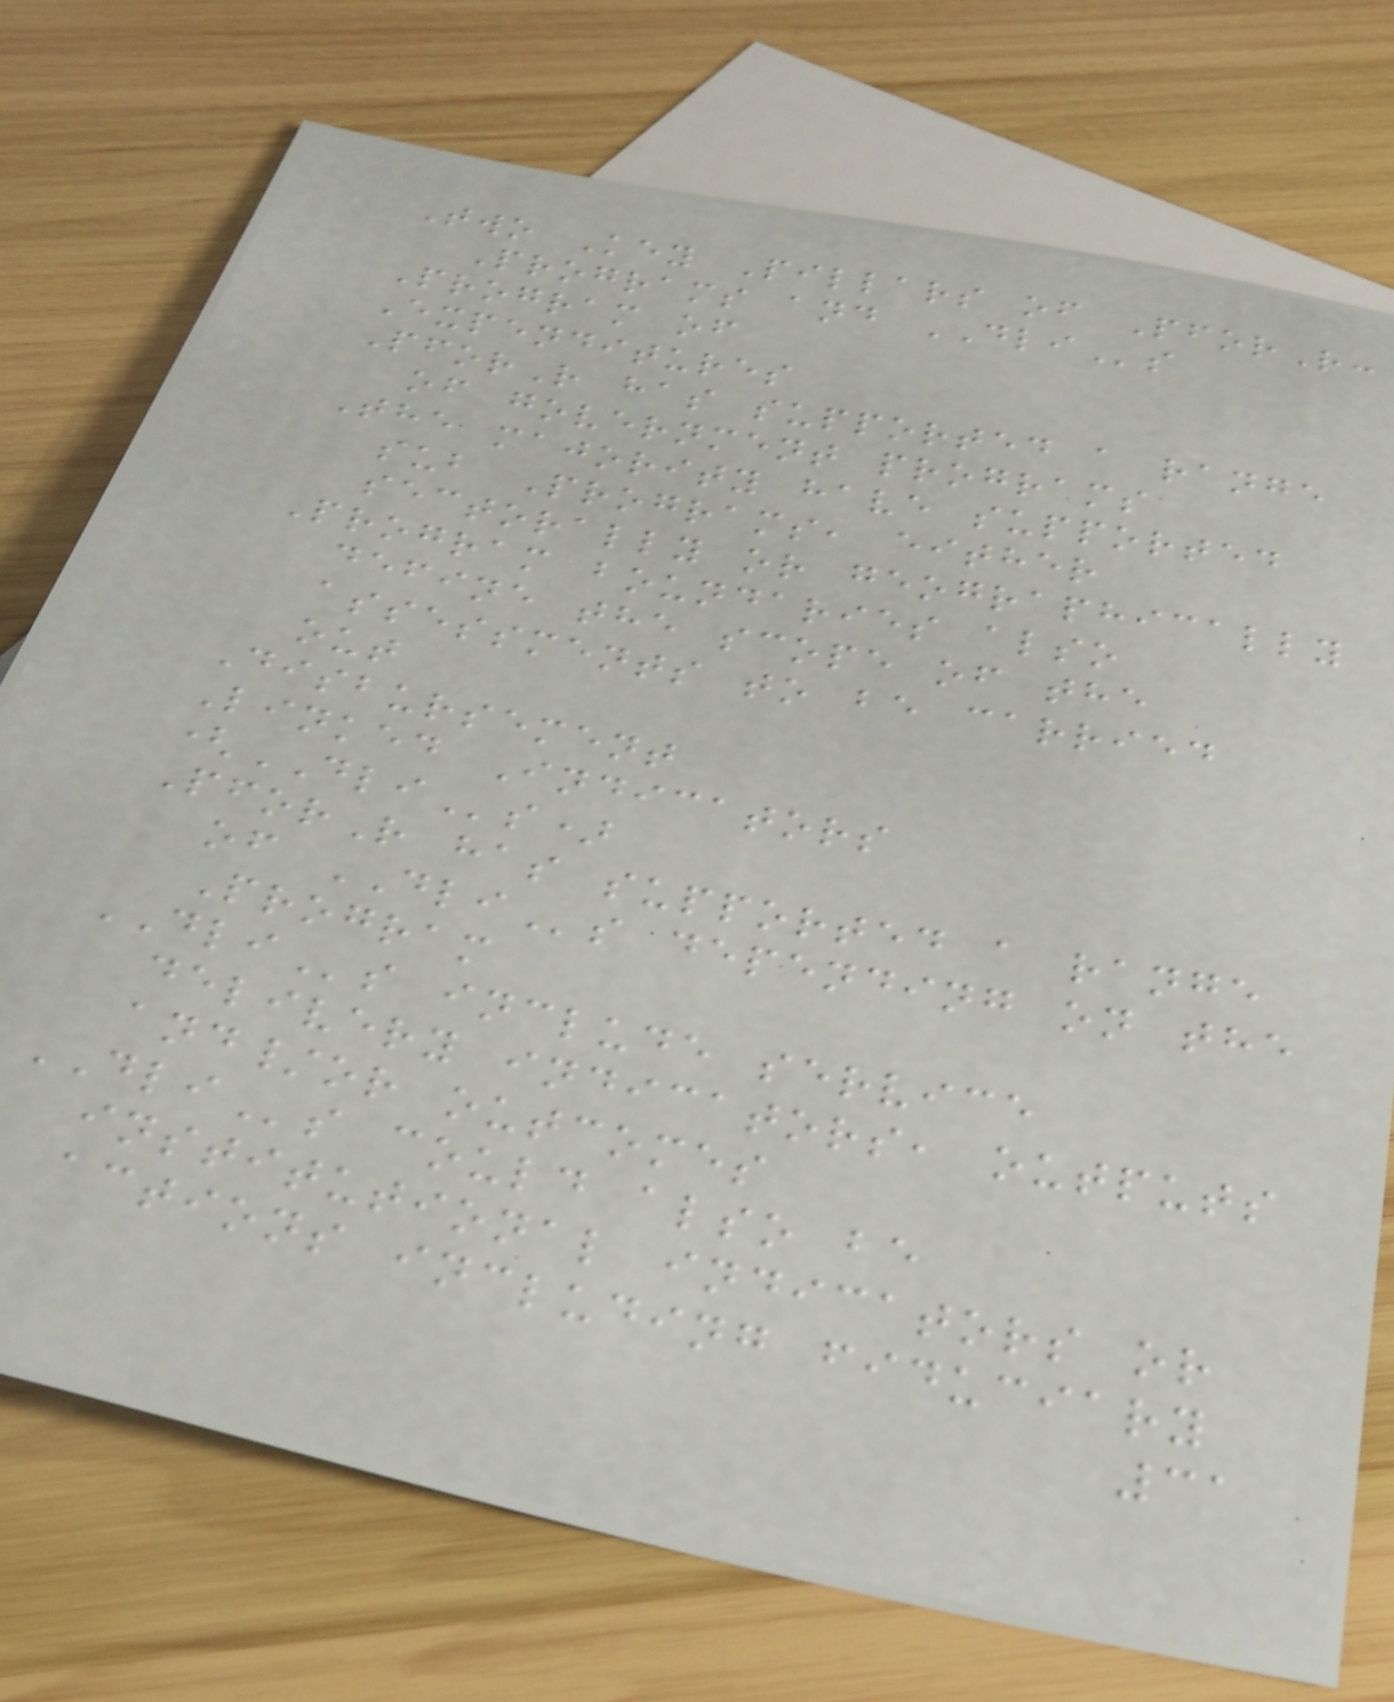Two Key Pillars of PforR:
Programs and DLIs
Program of
Expenditures
PforR has supported a range
of government programs
The majority have supported
sub Programs, either
sectorally or geographically
Program boundaries also
define the scope of the
assessments to be carried
out
Disbursement
Linked Indicators
(DLIs)
PforR has supported a range
of DLIs depending on the
Program
DLIs include service
delivery indicators, outputs
and/or outcomes
DLIs could also be
institutional indicators or
actions including fiduciary
31
